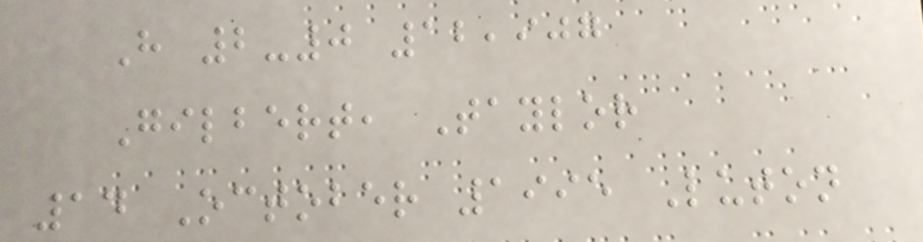H 2-0 12,907
Gilbert, Taylor
14 October 1995 Luton
